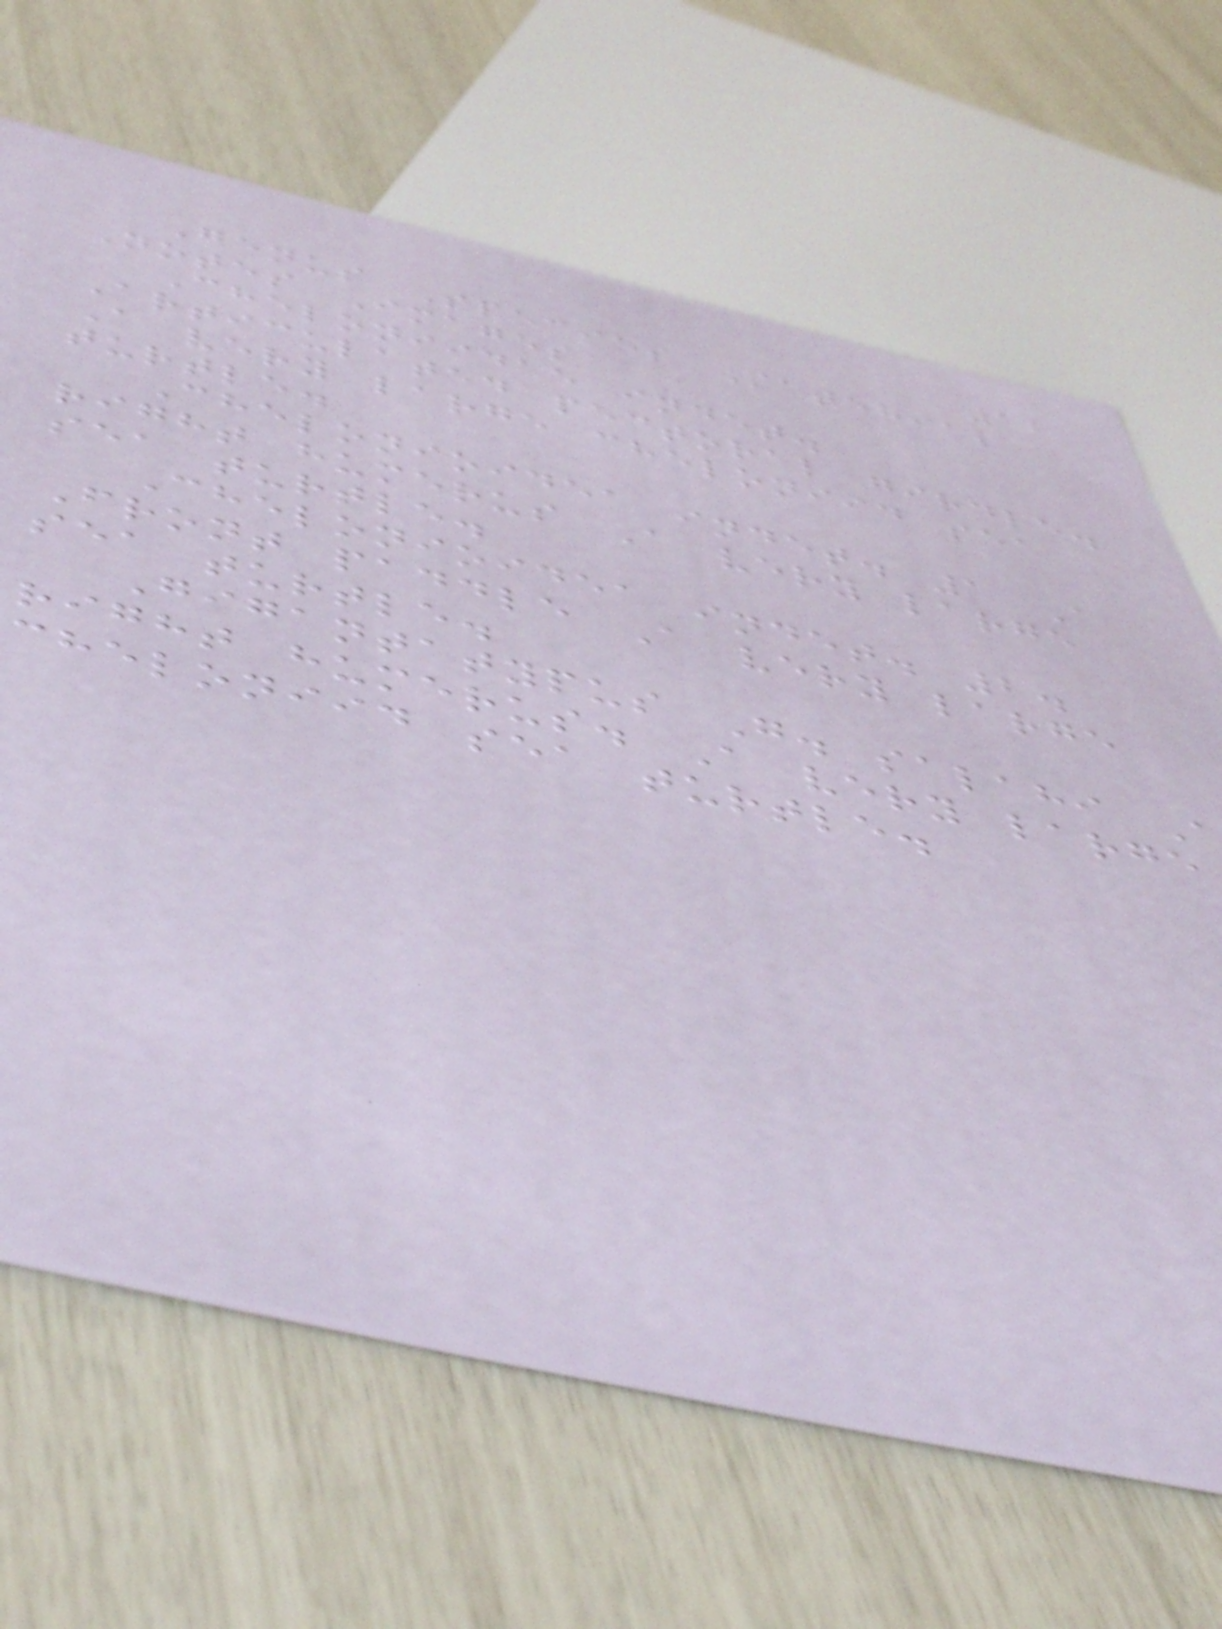12
Genus Species Material
Notes Images
Cheloniidae indet.
Articulated pectoral girdle.
A very large cheloniid sea
turtle.
Chelonioidea indet. 1 A
right humerus A very large
sea turtle.
Chelonioidea indet. 2.
Front paddle A very large
sea turtle.
Gigantatypus G. salahi
right humerus. A very large
cheloniid sea turtle.
